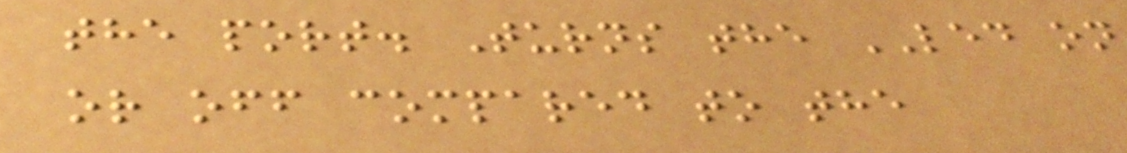the port. Turns the LED on
or off compared to the
